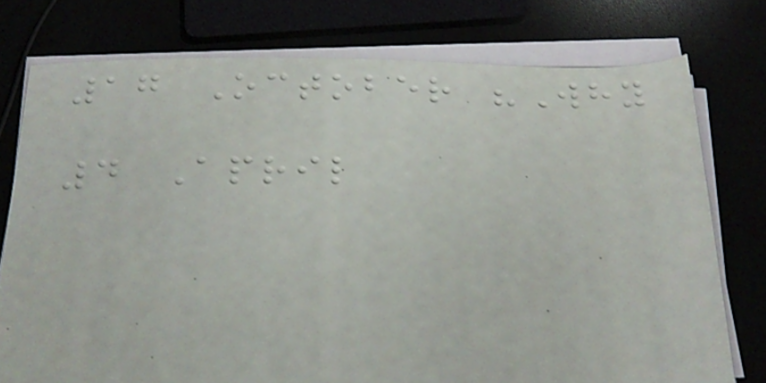17 October "Why
4 April
